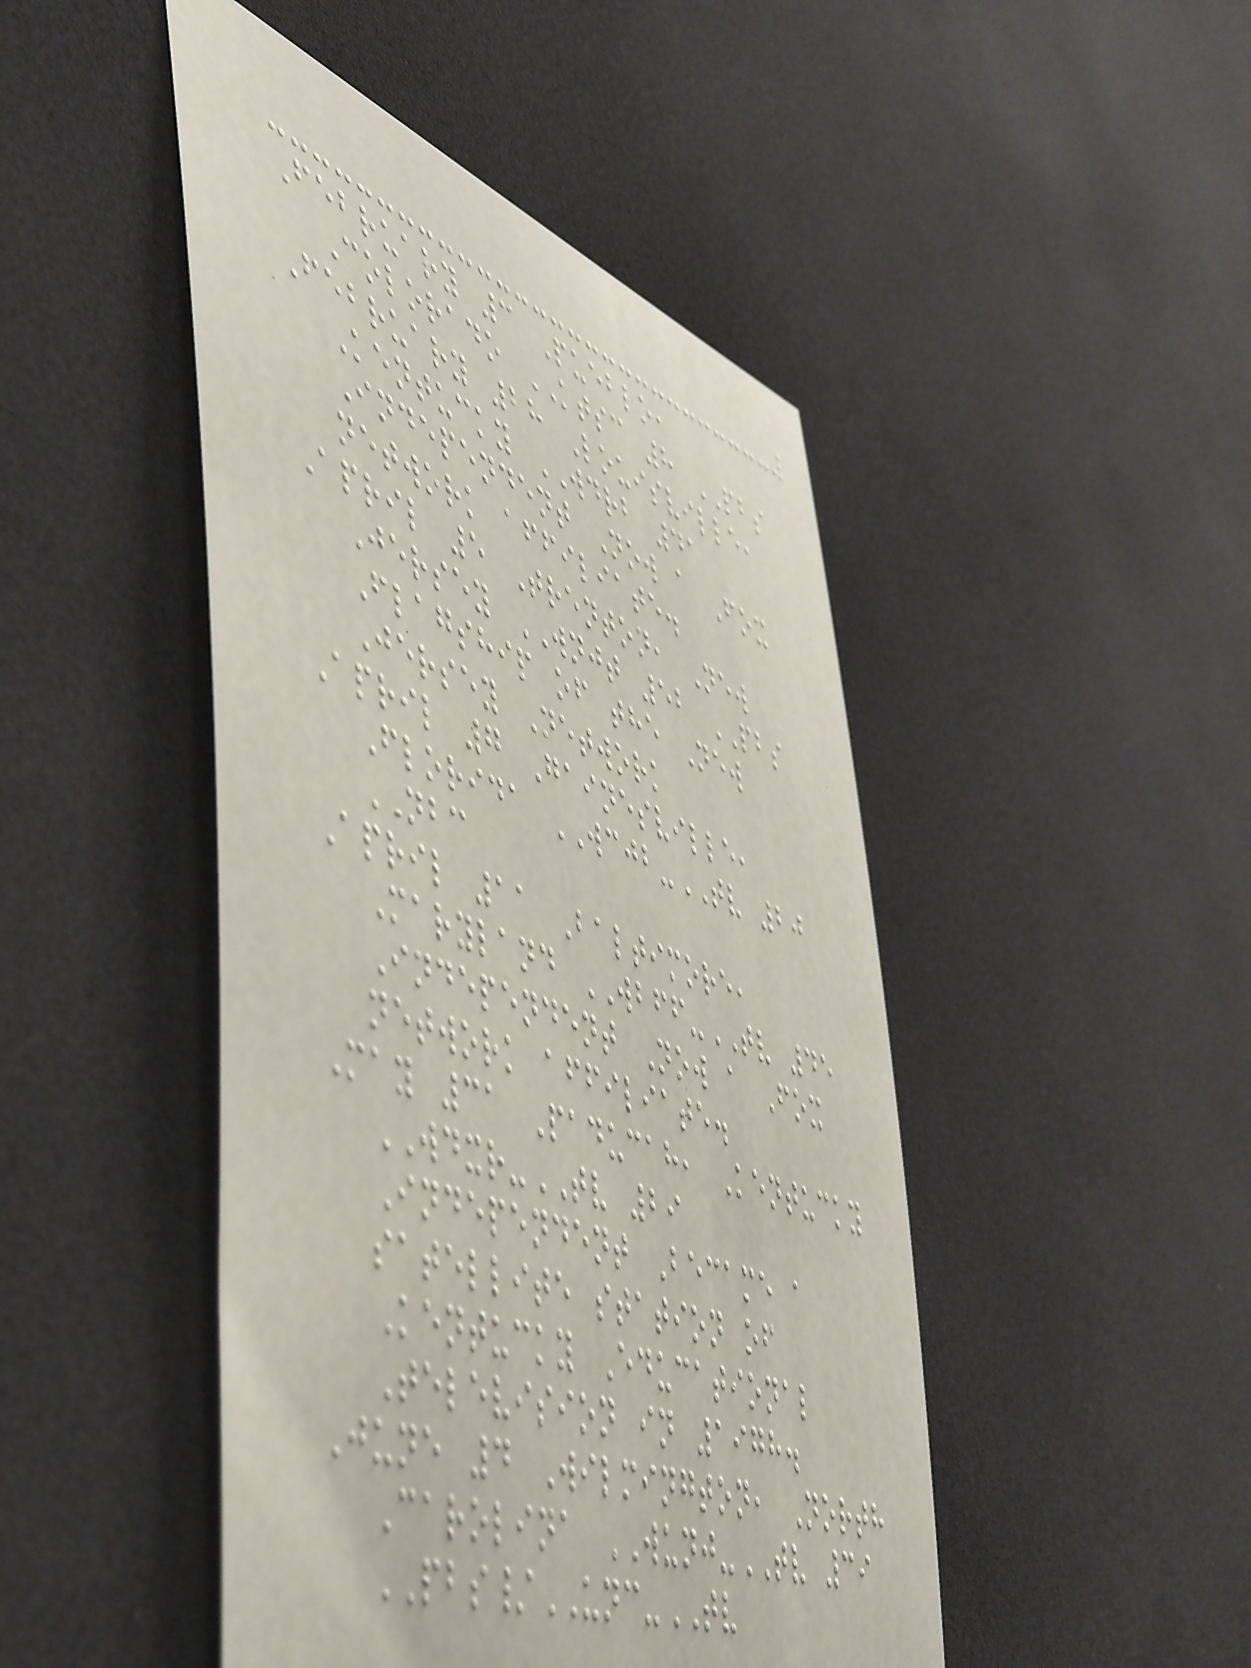February 3 Pueblo,
Colorado KTSC 8 PBS
February 28 Louisville,
Kentucky WDRB 41
Independent Now a Fox
network affiliate.
April 5 Trenton, New
Jersey WNJT 52 PBS
Flagship of the New
Jersey Network
April 7 Gainesville,
Florida WCJB-TV 20
NBC
April 11 Baltimore,
Maryland WBFF-TV 45
Independent Now a Fox
network affiliate.
May 31 Paducah, Kentucky
WDXR-TV 29
Independent Became a
satellite station of
Kentucky Educational
Television in 1978.
June 4 Wilmington, North
Carolina WUNJ-TV 39
PBS/UNC-TV
